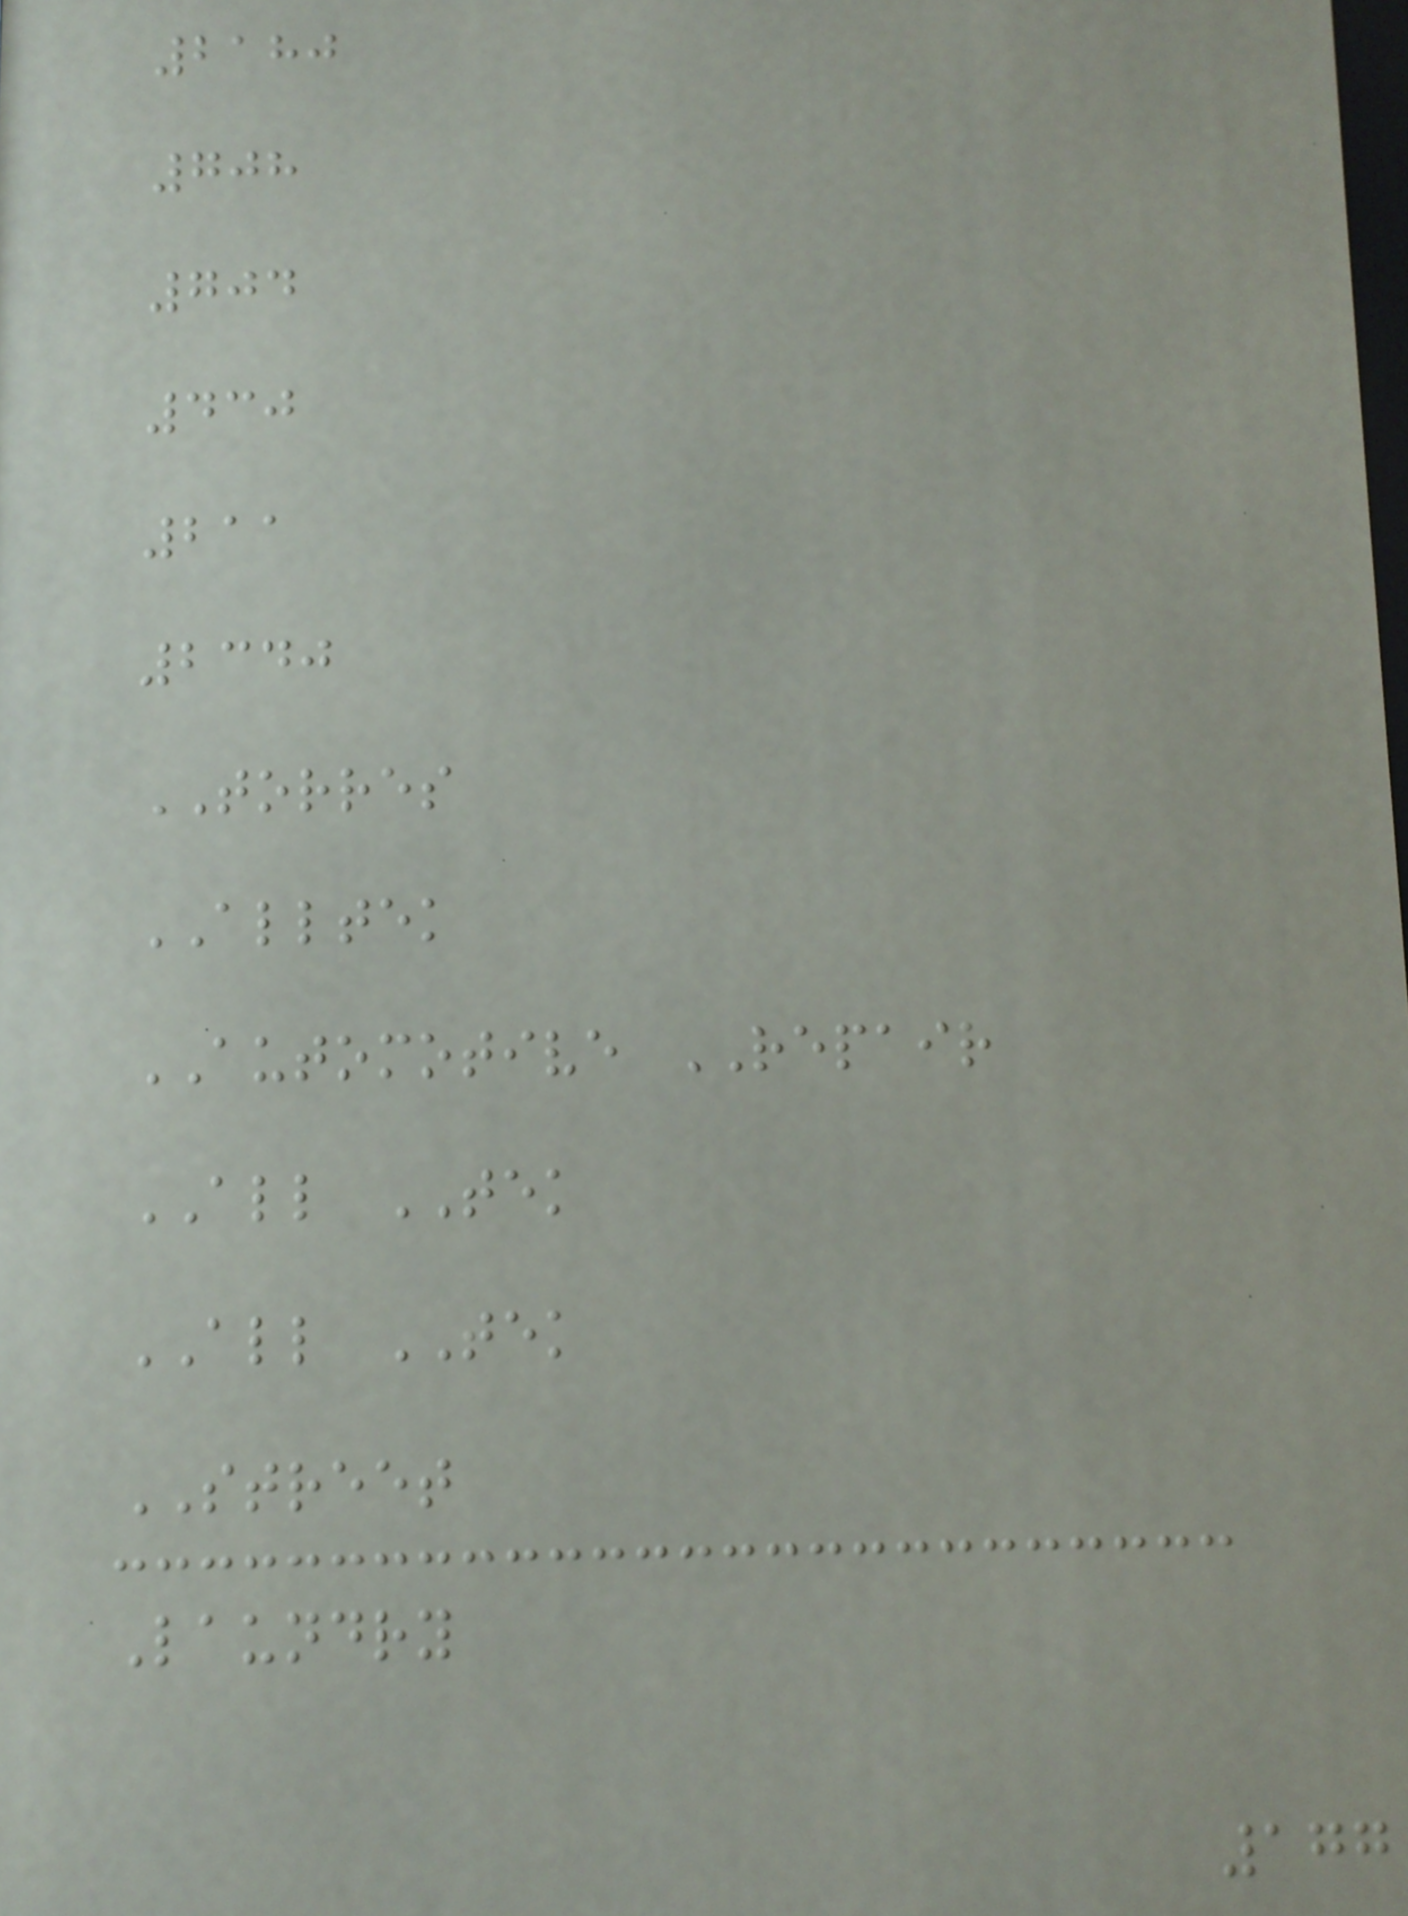2180
708
704
430
211
2340
TORRES
ALLTEK
AUTOMOTIVE REPAIR
ALL TEK
ALL TEK
STREET
Laundry
177
